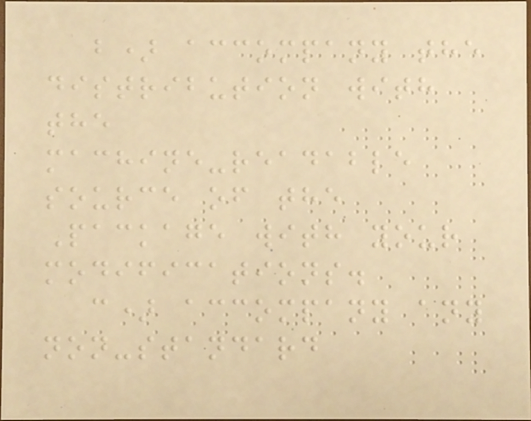b) accompany the
distribution with
the
machine-readable
source of the
Package with your
modifications.
c) accompany any
non-standard
